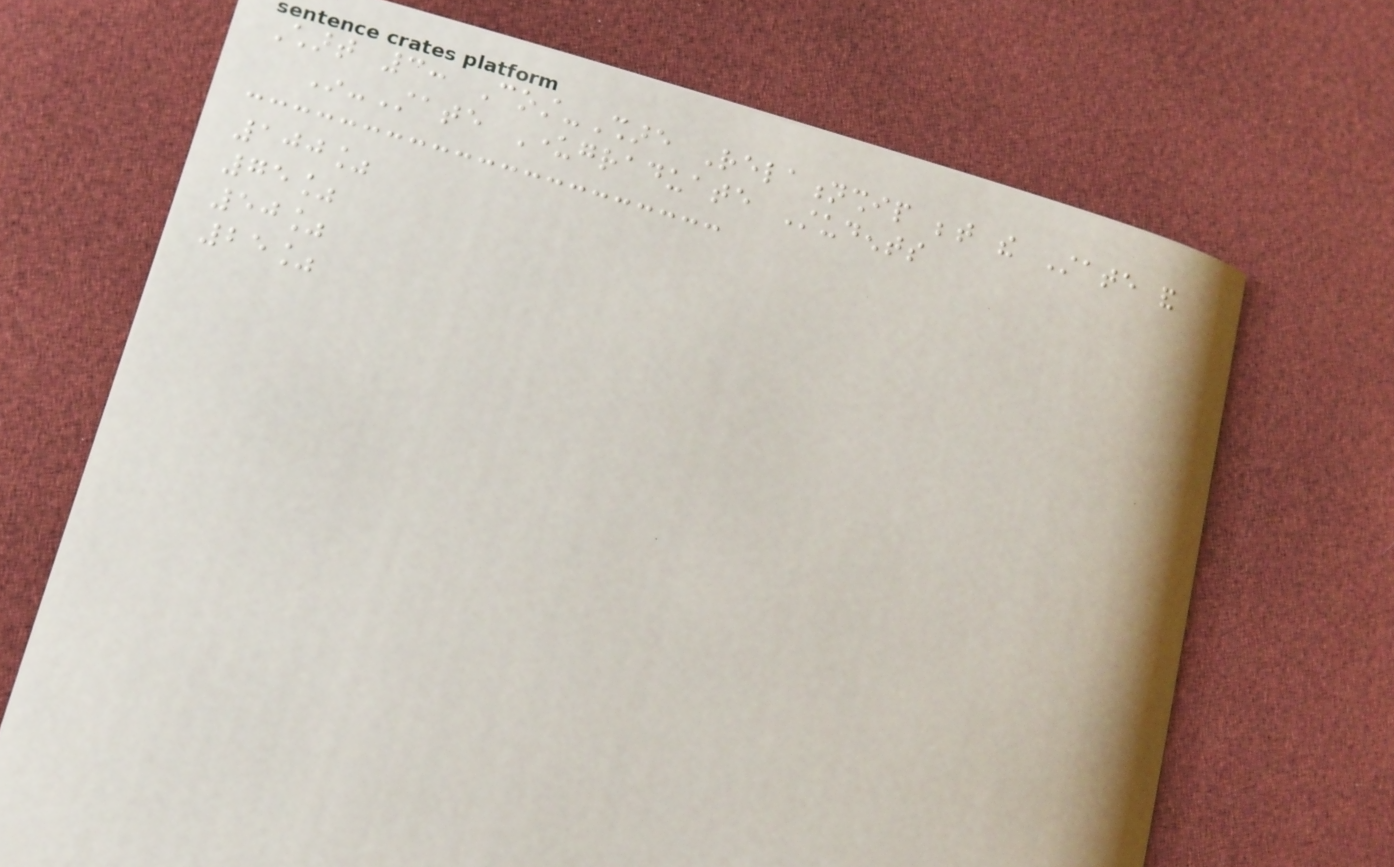Chart 3: Cost-Share Relationship between the State and
In-State Undergraduate Students
100%
75%
50%
25%
